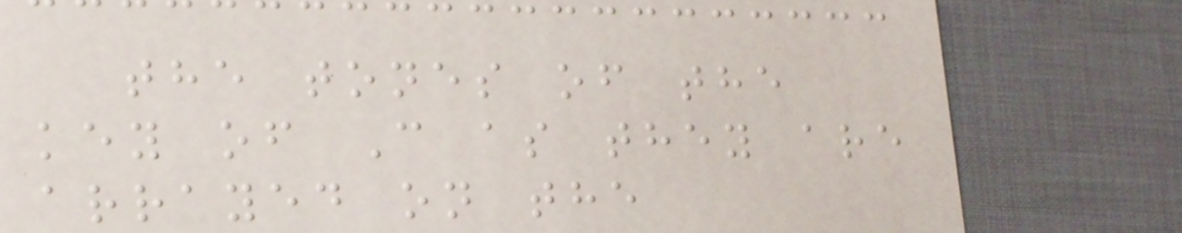the tones of the
key of C as they are
arrayed on the
